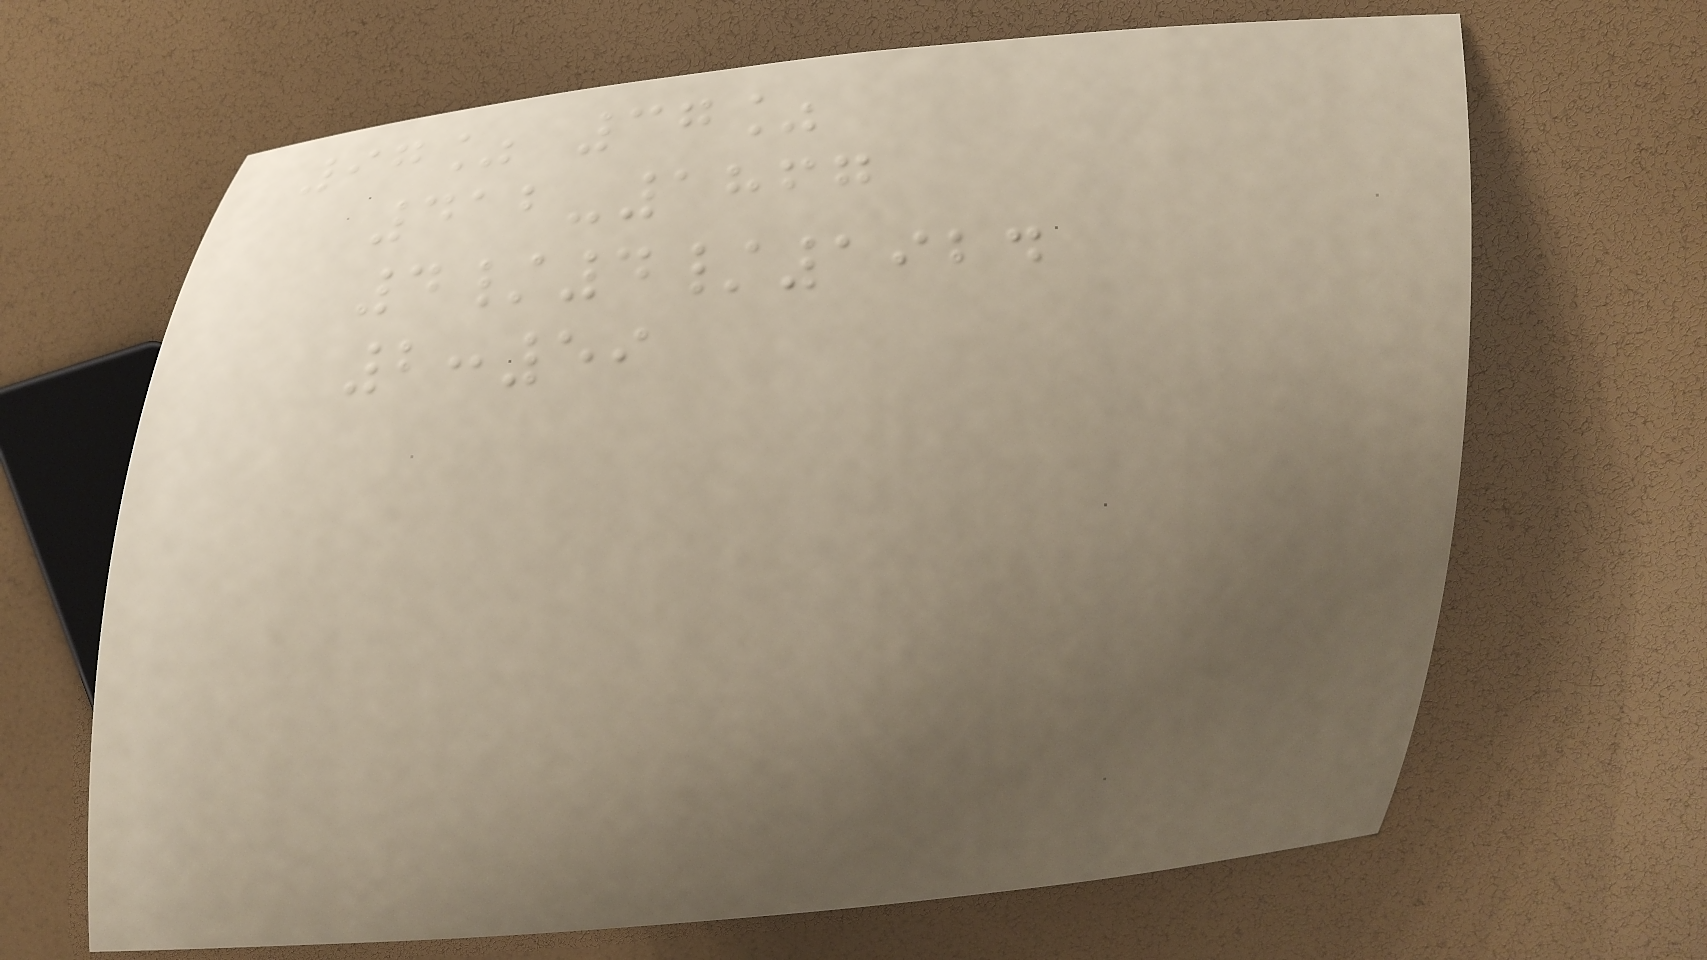97% 37%
412-1867
4/4/1924
2:59
